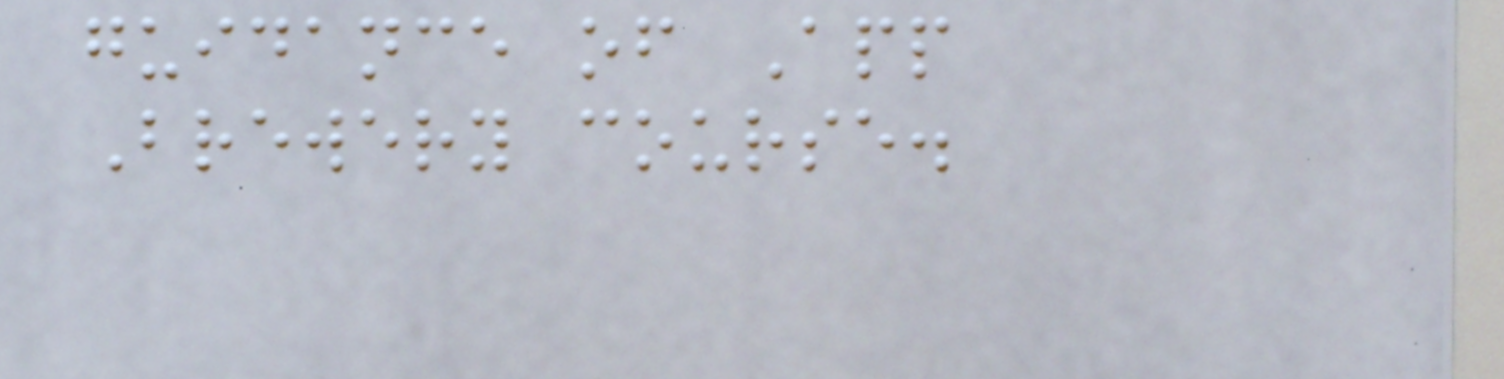guidance of App
Brewery course.
